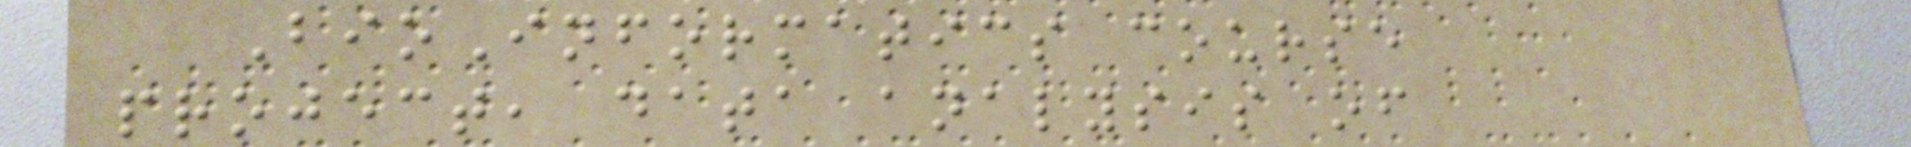BioInformatics course
project, data analysis of
